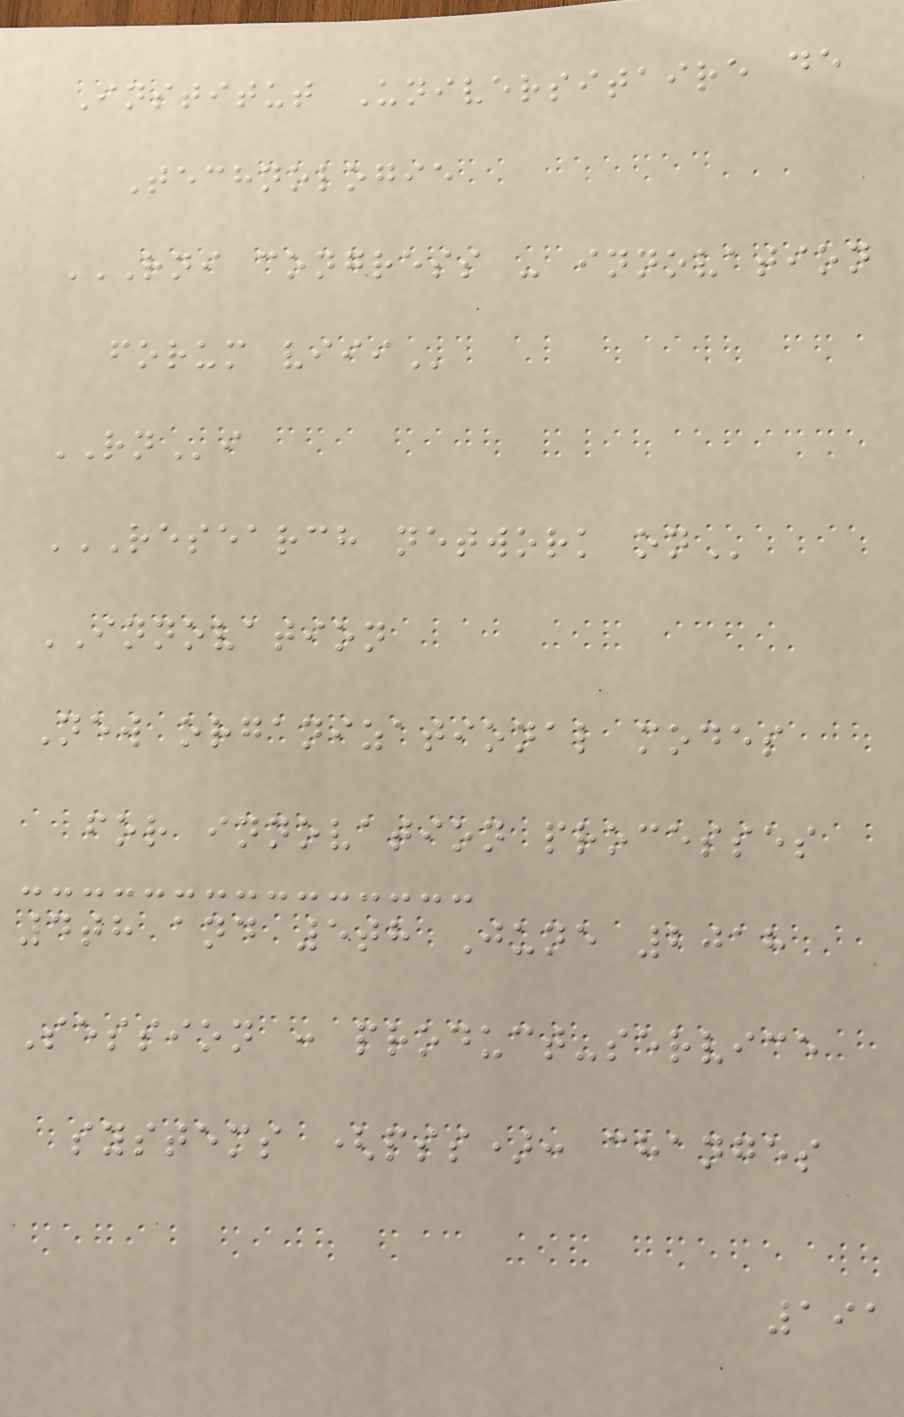Institut Universitaire de
Technologie
RNI CONGRESS - INNOVATION
FORUM VIII
RNi
RESEARCH NETWORK ON
INNOVATION
New organizational modes
for innovation processes
4th and 5th June 2018
Session : product-service
systems (pss): changes
191
